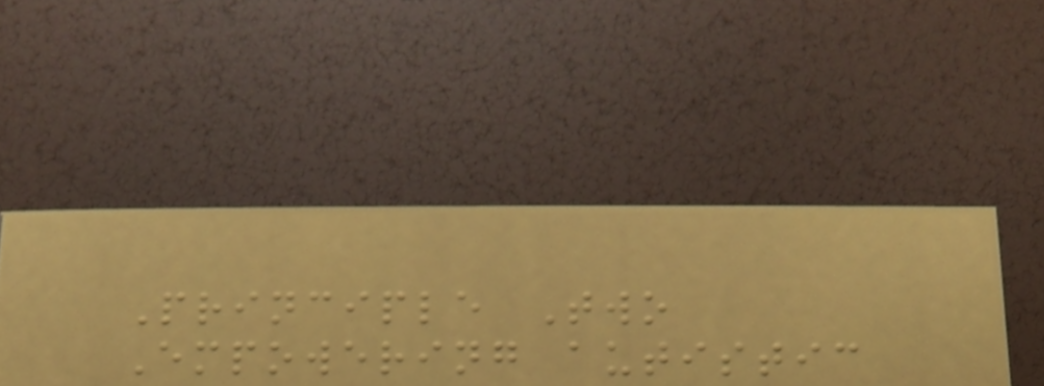Principle Two
Empowering autistic
